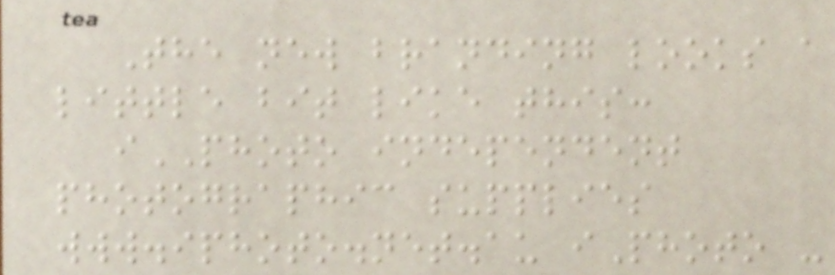The new branding looks a
little bit like this:
iPHOTO independent
photographic supplies
www.iphoto.net.au iPhoto -
